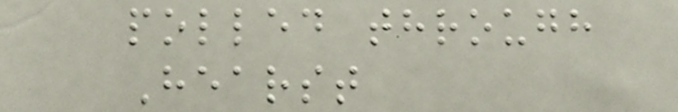polled through
Hearst
